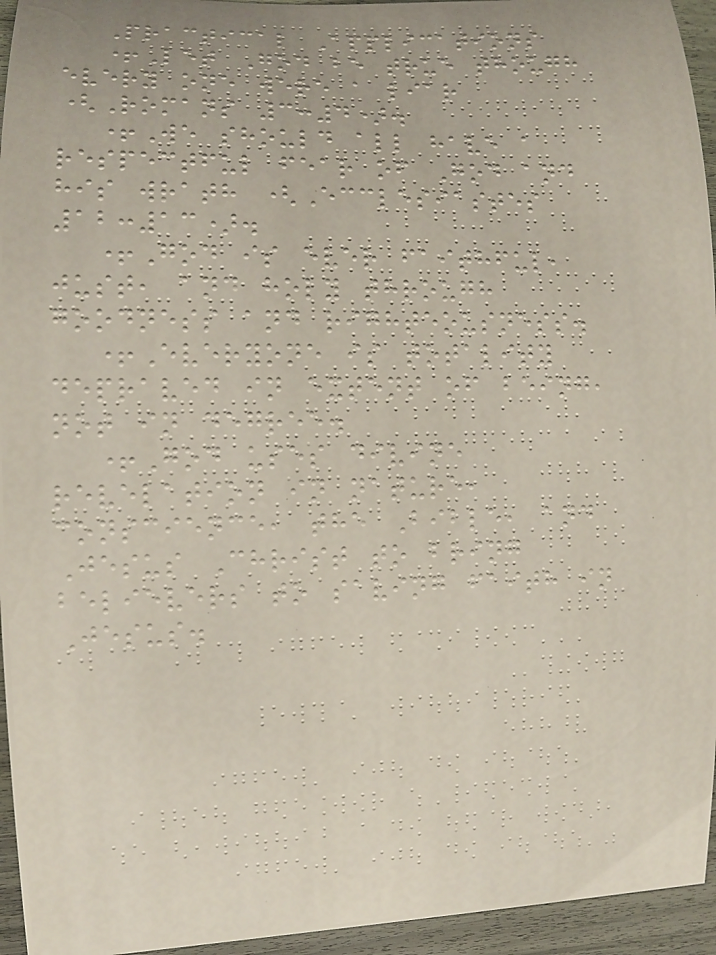Practical Applications
+Let God be true though
every one were a liar
(Romans 3:4).
+We should all have a
respectful fear of God and
his wrath (Ecclesiastes
12:13).
+God is ever faithful,
just, and holy through
goodness and righteousness.
+Everyone is totality
depraved in extent of being,
not in degree.
+God uses divine
revelation in nature,
conscience, the Bible, and
Jesus Christ to bring
believers to saving faith in
Jesus.
